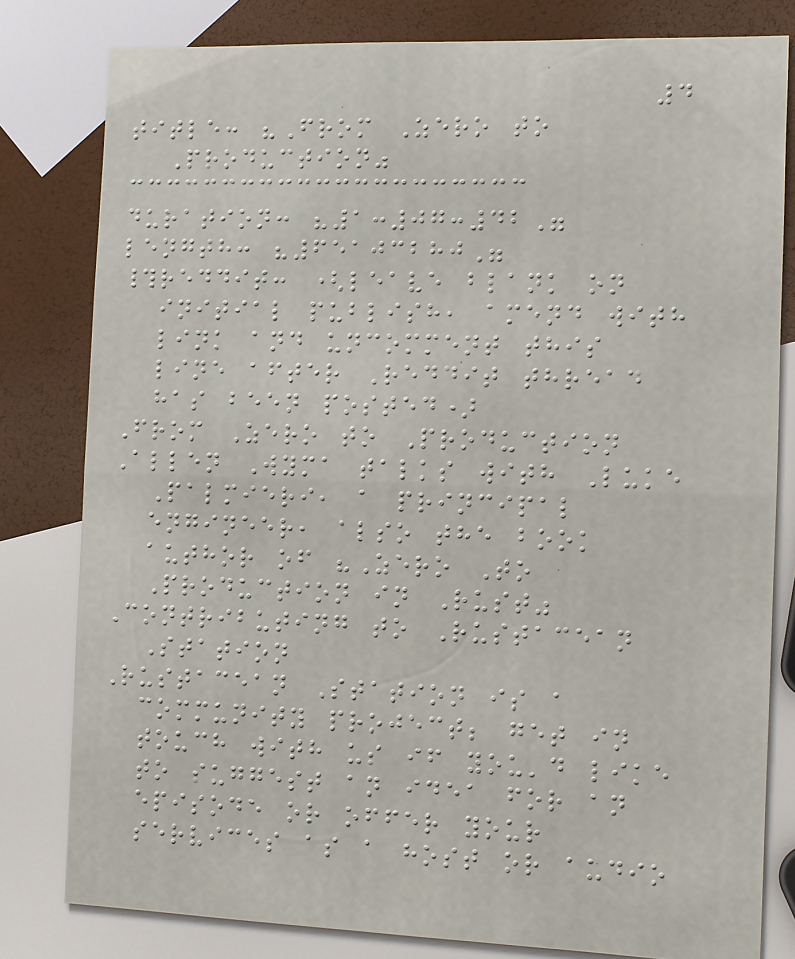4
title: "From Zero to
Production"
duration: "1:07:42"
length: "65103280"
#reddit: (leave blank on
initial publish, amend with
link and uncomment this
line after Reddit thread
has been posted)
From Zero to Production
Allen Wyma talks with Luke
Palmieri, a principal
engineer, also the book
author of "Zero To
Production in Rust"
Contributing to Rustacean
Station
Rustacean Station is a
community project; get in
touch with us if you'd like
to suggest an idea for an
episode or offer your
services as a host or audio
